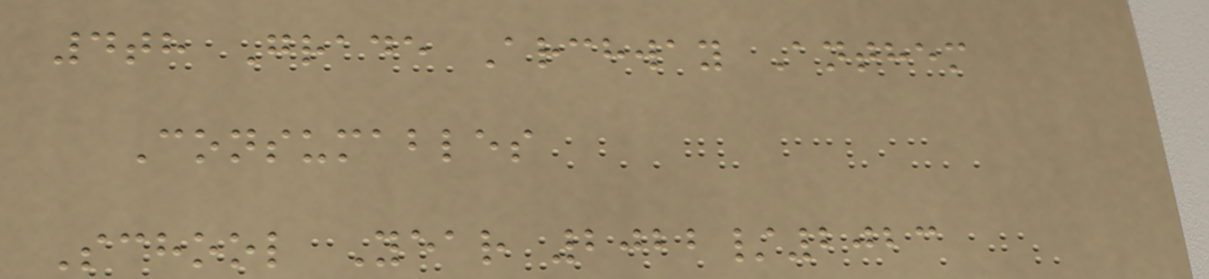4th Grade Archway Anthem
Consumables
School Year 2022/2023
